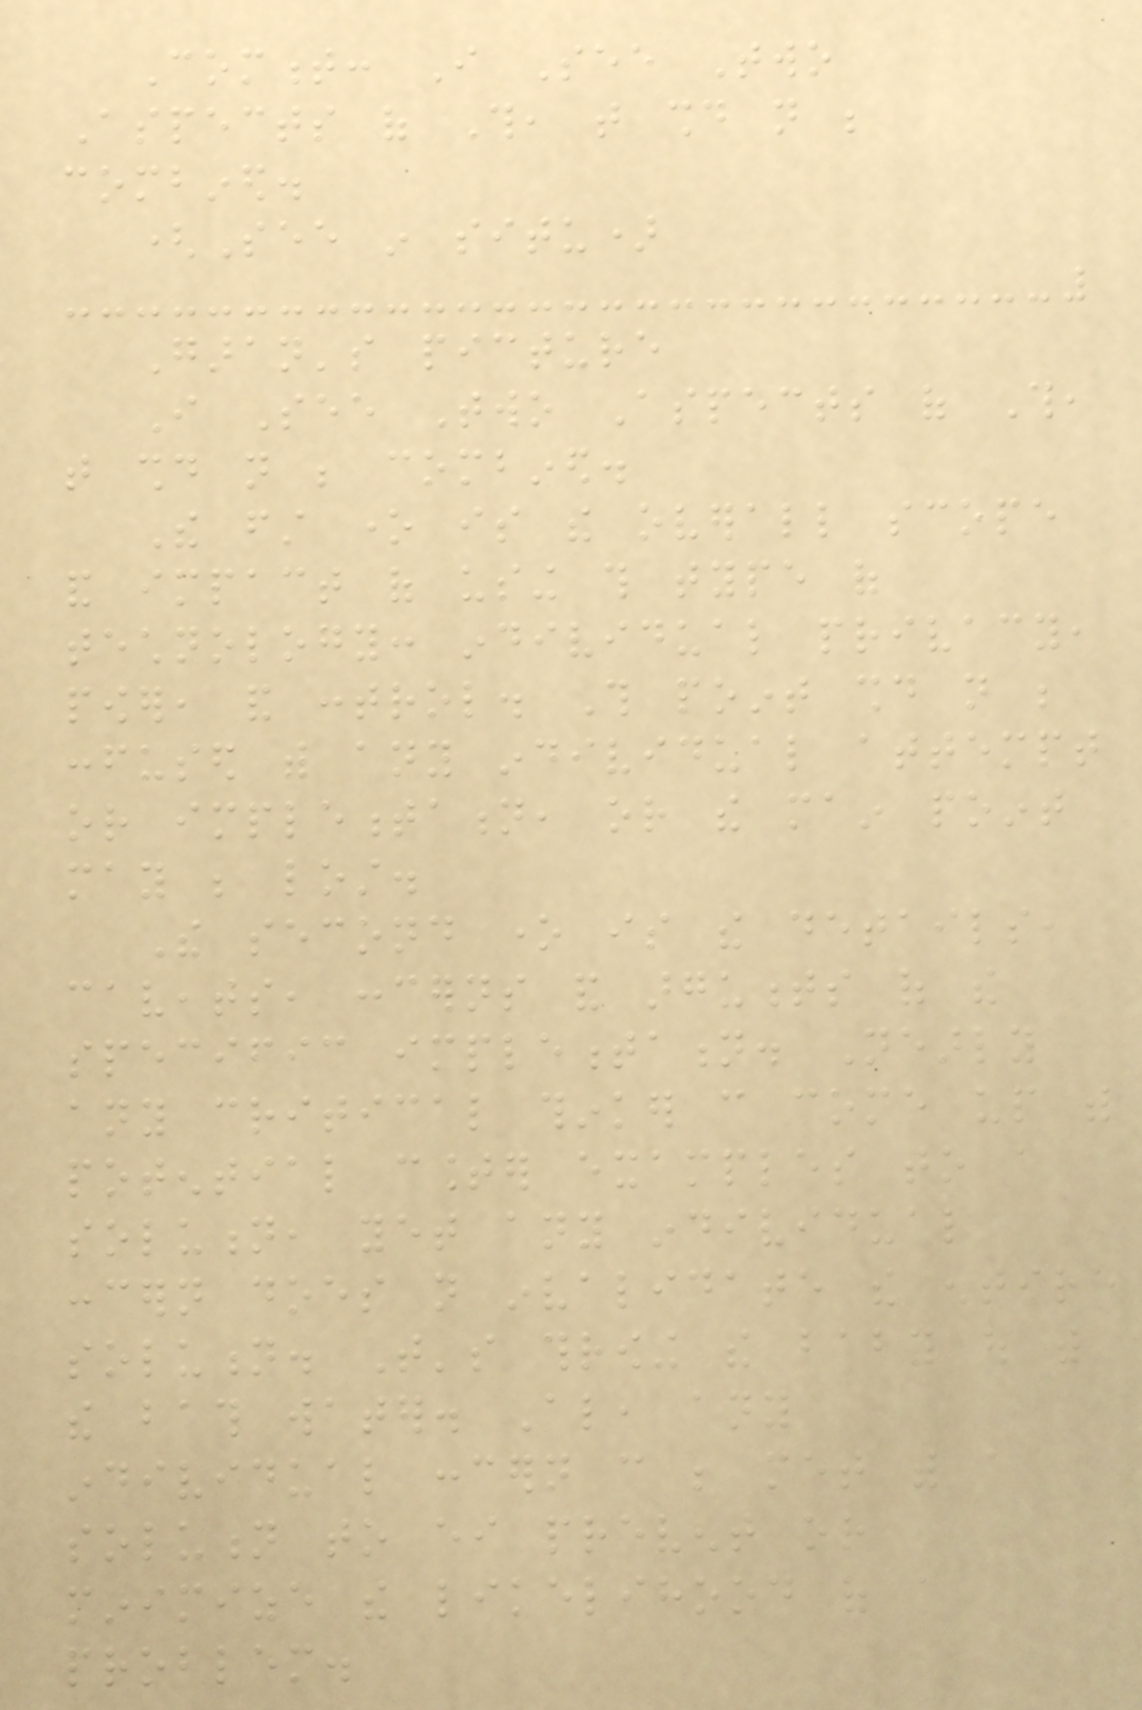Comment: I See Two
Aspects of This, that should not be
combined.
(See in situ)
Garan's picture
I See Two Aspects of This,
that should not be combined.
The first one is the overall scope
and impact of using this type of
technology: individual privacy,
power, and control. This point should not be
confused with any individual attempt
or implementation, or the main point
may be lost.
The second one is the details,
caveats, concerns and arguments of the
specific implementation. Nearly
any critical thinker can come up with
potential counter examples to a
solution, yet any individual
concern does not invalidate the entire
solution. That's throwing the baby out with
the bath water. Also, any
individual concern can be met with a
solution to either prevent or
minimize the likelihood of a
problem.
